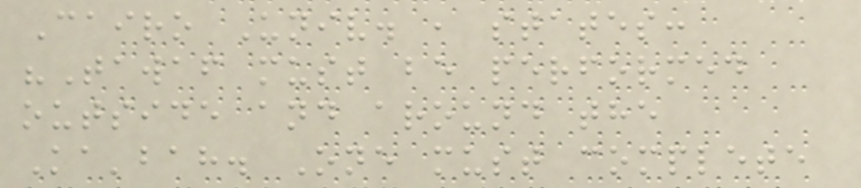Cairo Univ. , states:
"Tawaf must be performed
outside and around the
Ka'bah. One must complete
